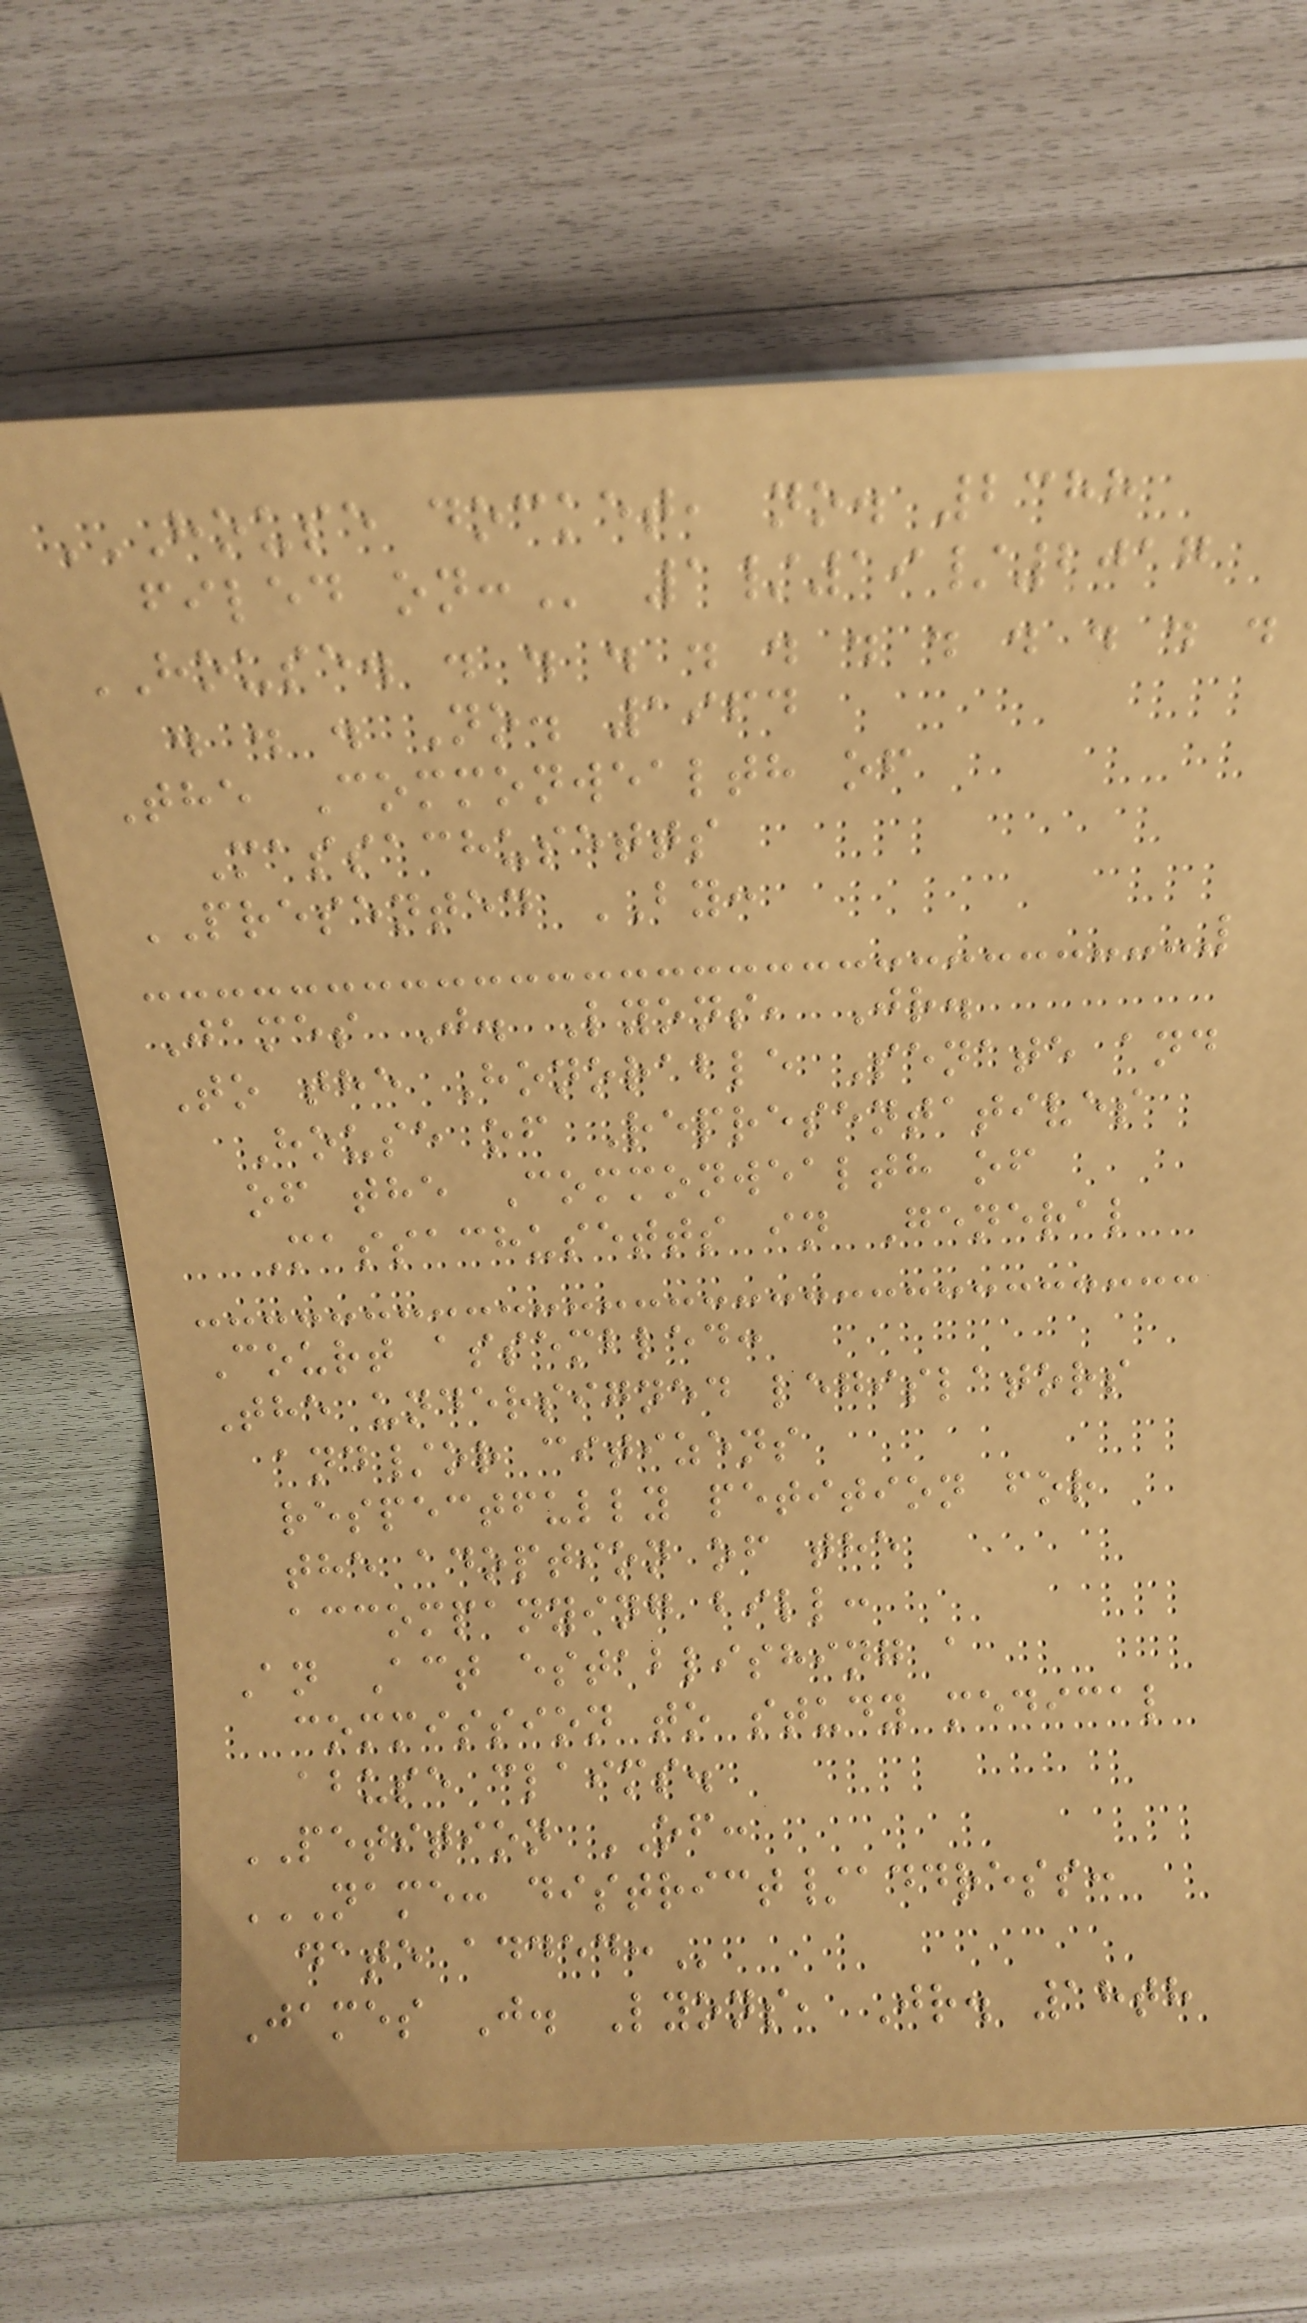HOUSE DOCKET, NO. 2388
FILED ON: 1/19/2017
HOUSE. . . . . . . . . . . .
. . . No. 1964
The Commonwealth of
Massachusetts
PRESENTED BY:
James J. Lyons, Jr.
To the Honorable Senate and
House of Representatives
of the Commonwealth of
Massachusetts in General
Court assembled:
The undersigned legislators
and/or citizens
respectfully petition for
the adoption of the
accompanying bill:
An Act establishing a
commission to study medical
abuse claims.
PETITION OF:
NAME: DISTRICT/ADDRESS:
DATE ADDED:
James J. Lyons, Jr. 18th
